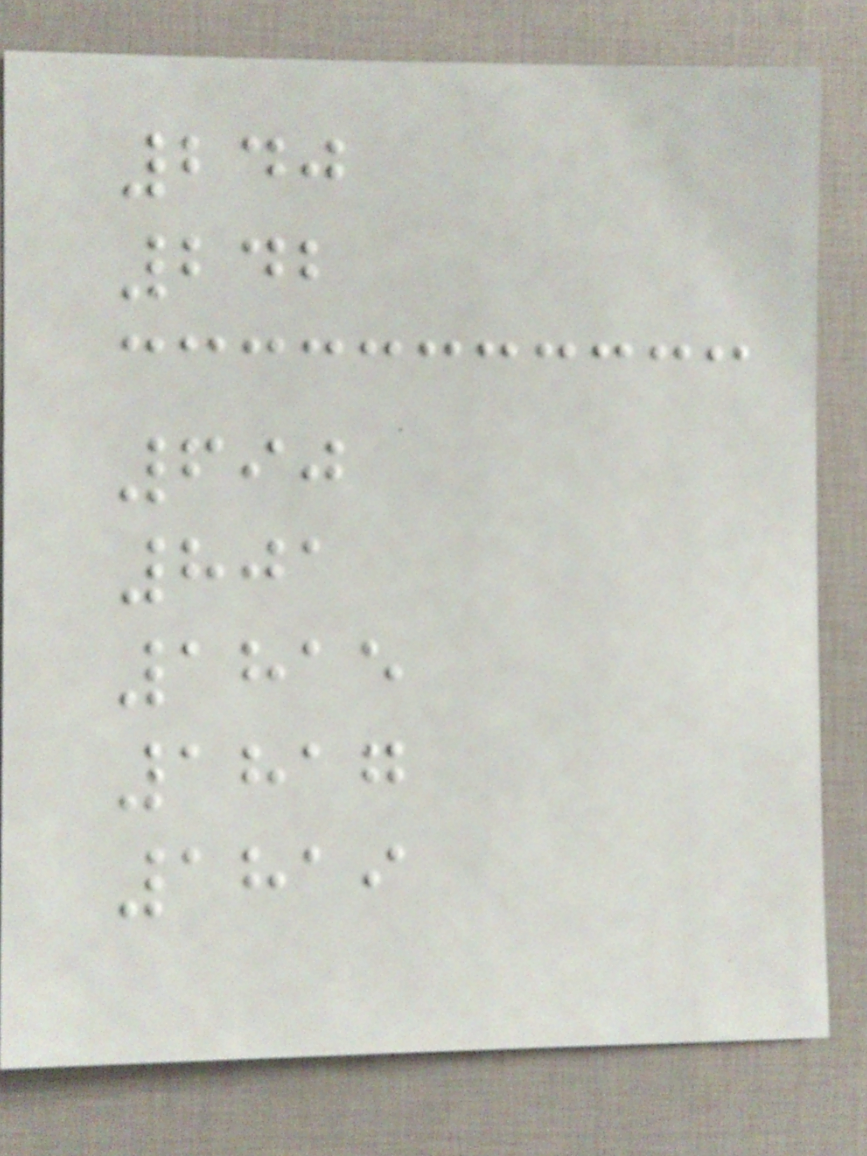240
242
690
801
1815
1817
1819
